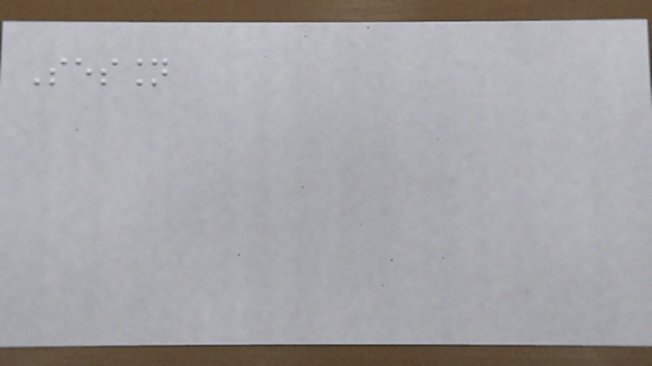Session
